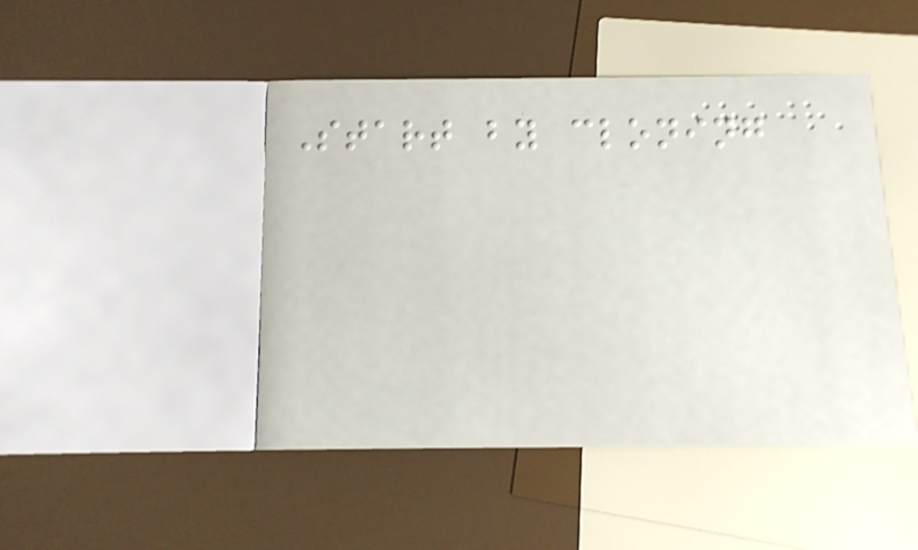Start by cloning
